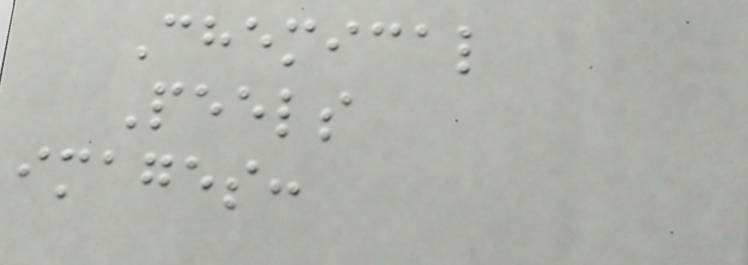Chemical
Peels
images:
